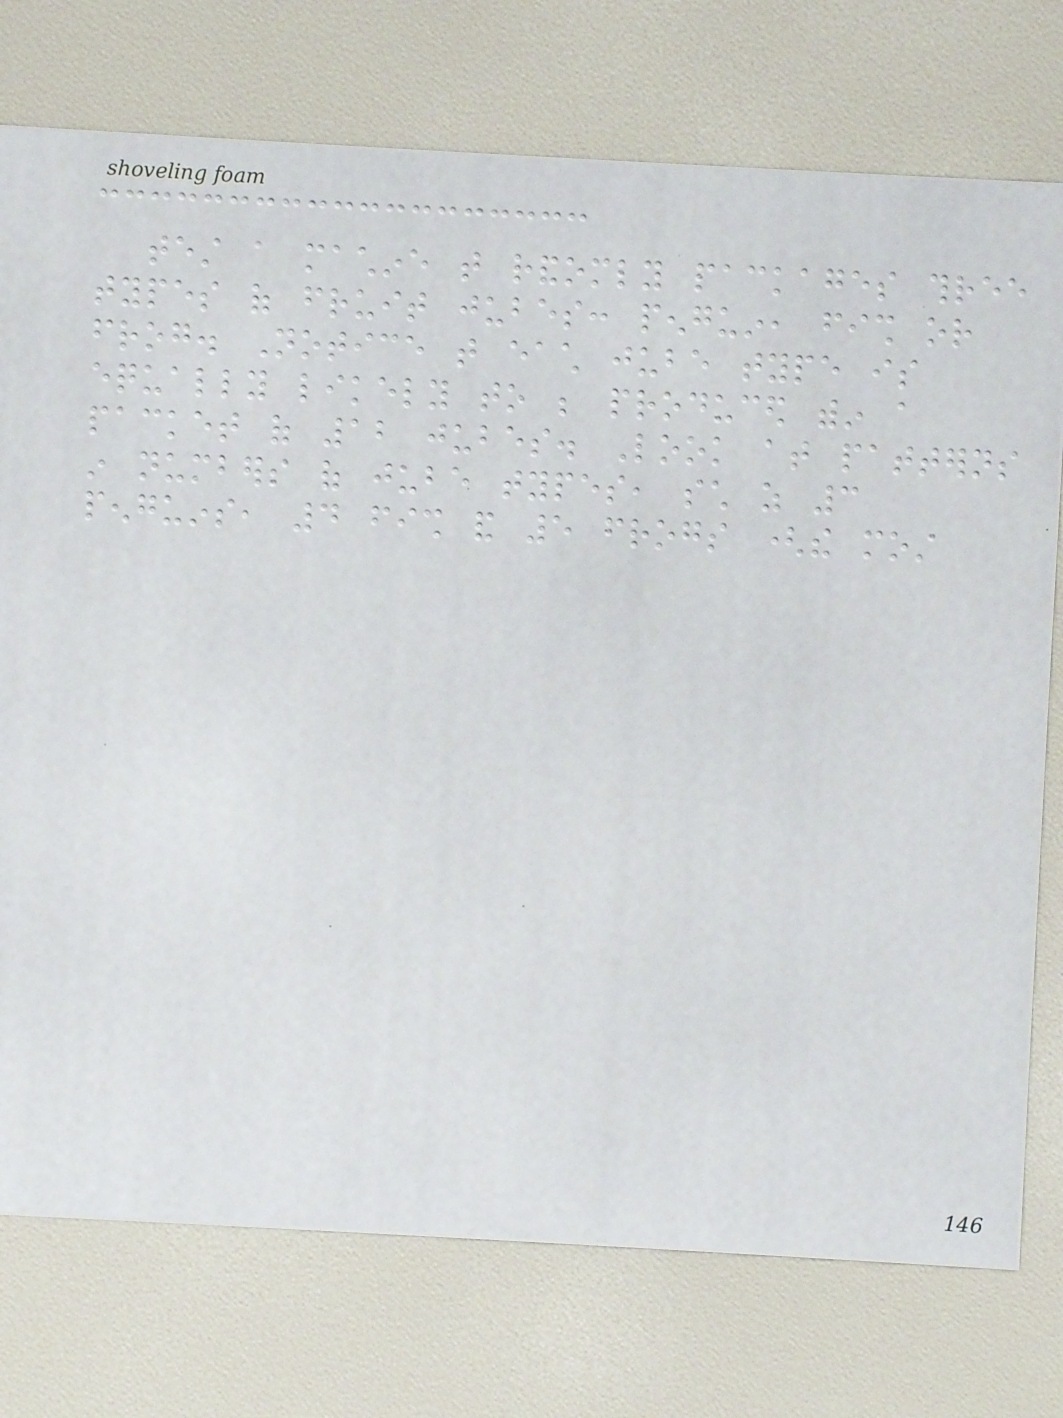test a machine that randomly packages three
types of fruit jubes: penguin, fish or
frog. Notice that each jube type is
equally likely to be produced within a
packet of 12 jubes. Look at patterns
in numbers of jube types, such as 3
penguins, 4 fish and 5 frogs (the most
